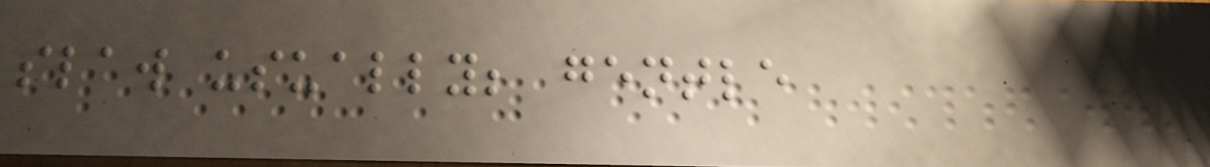slaw usually; gentle
